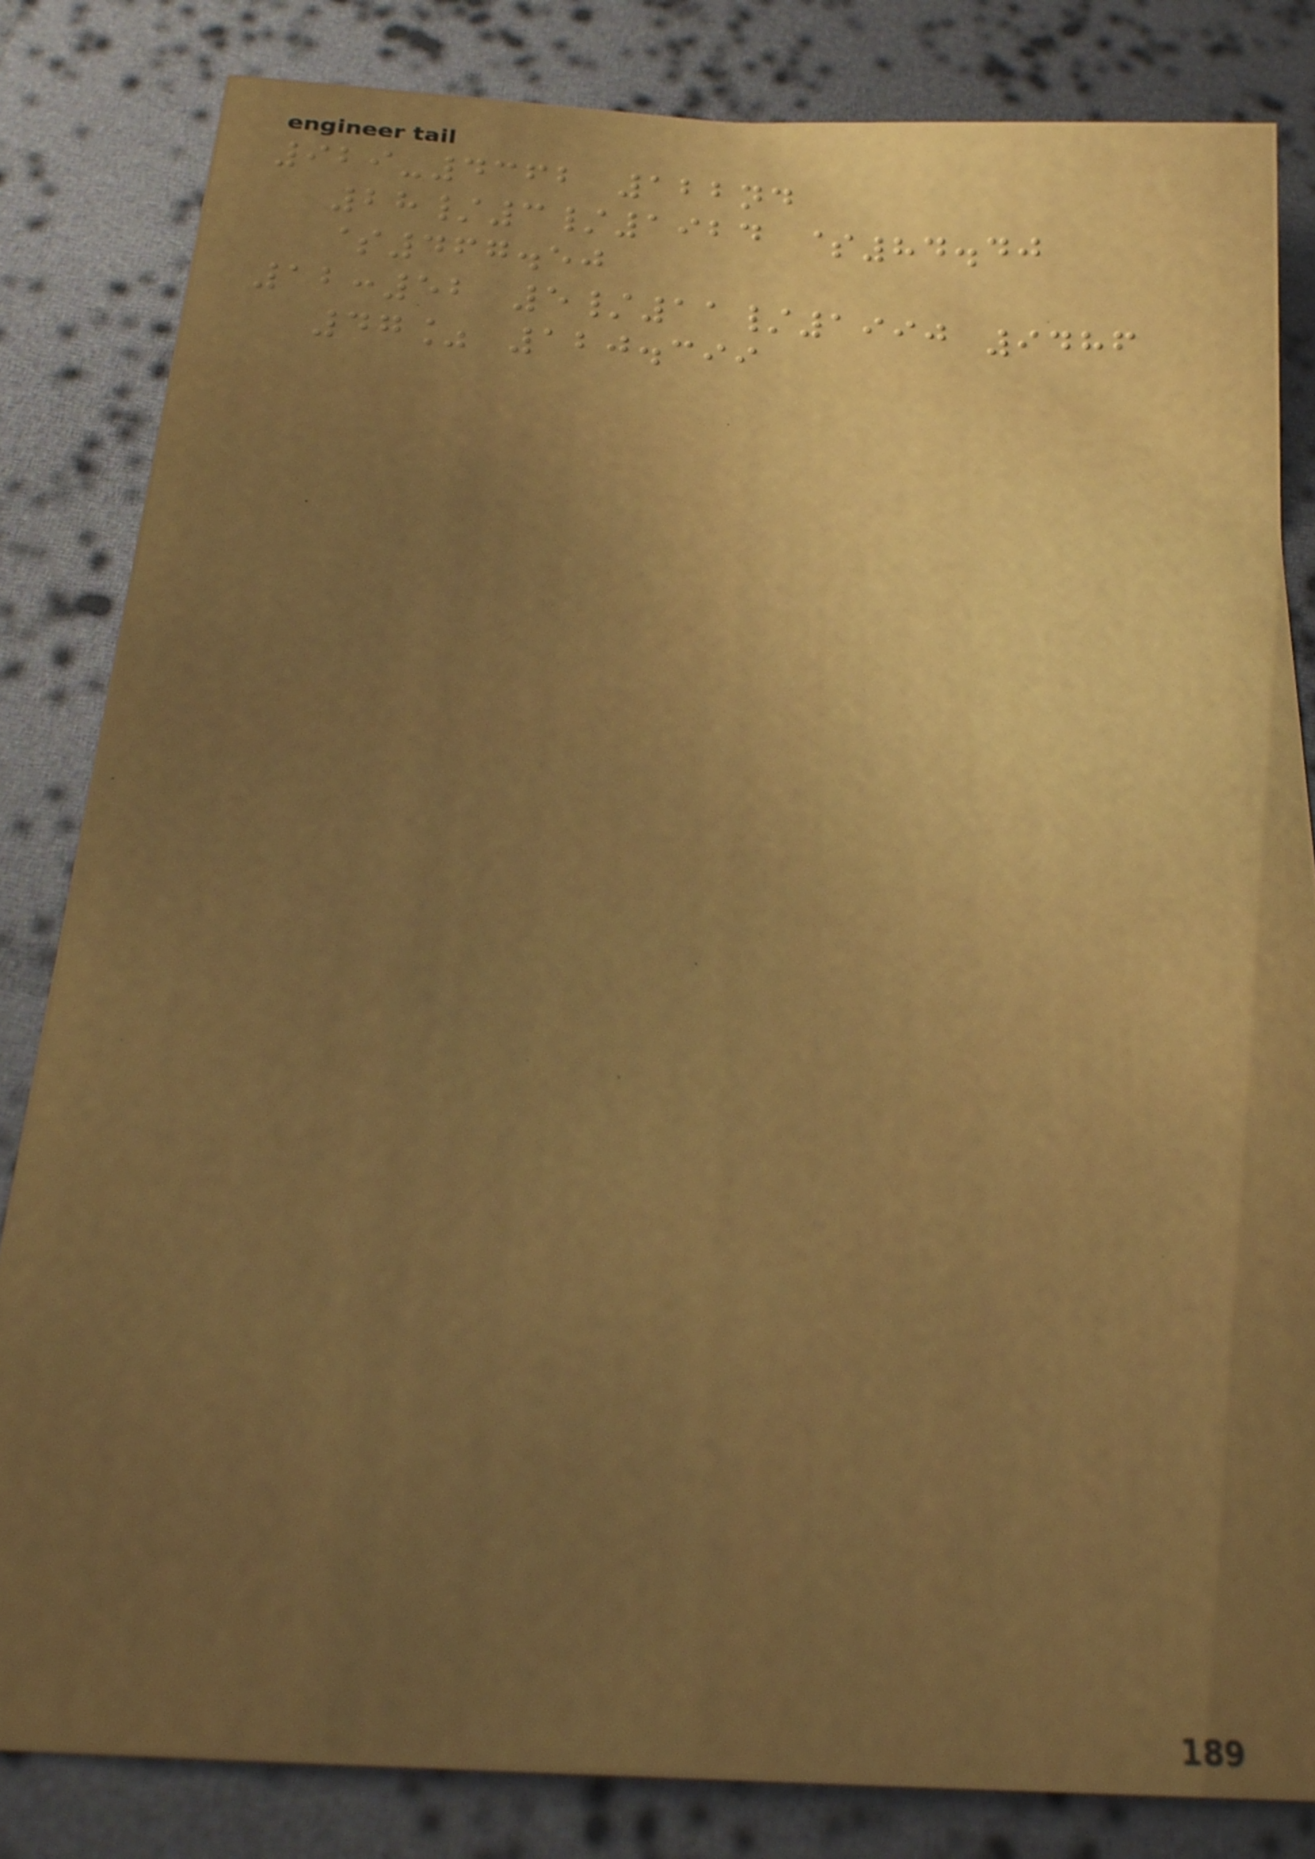929-4362 122nd
28/3/1924 $84.40
$467.50
12:52 5/11/1990 9486
47% 120.399
